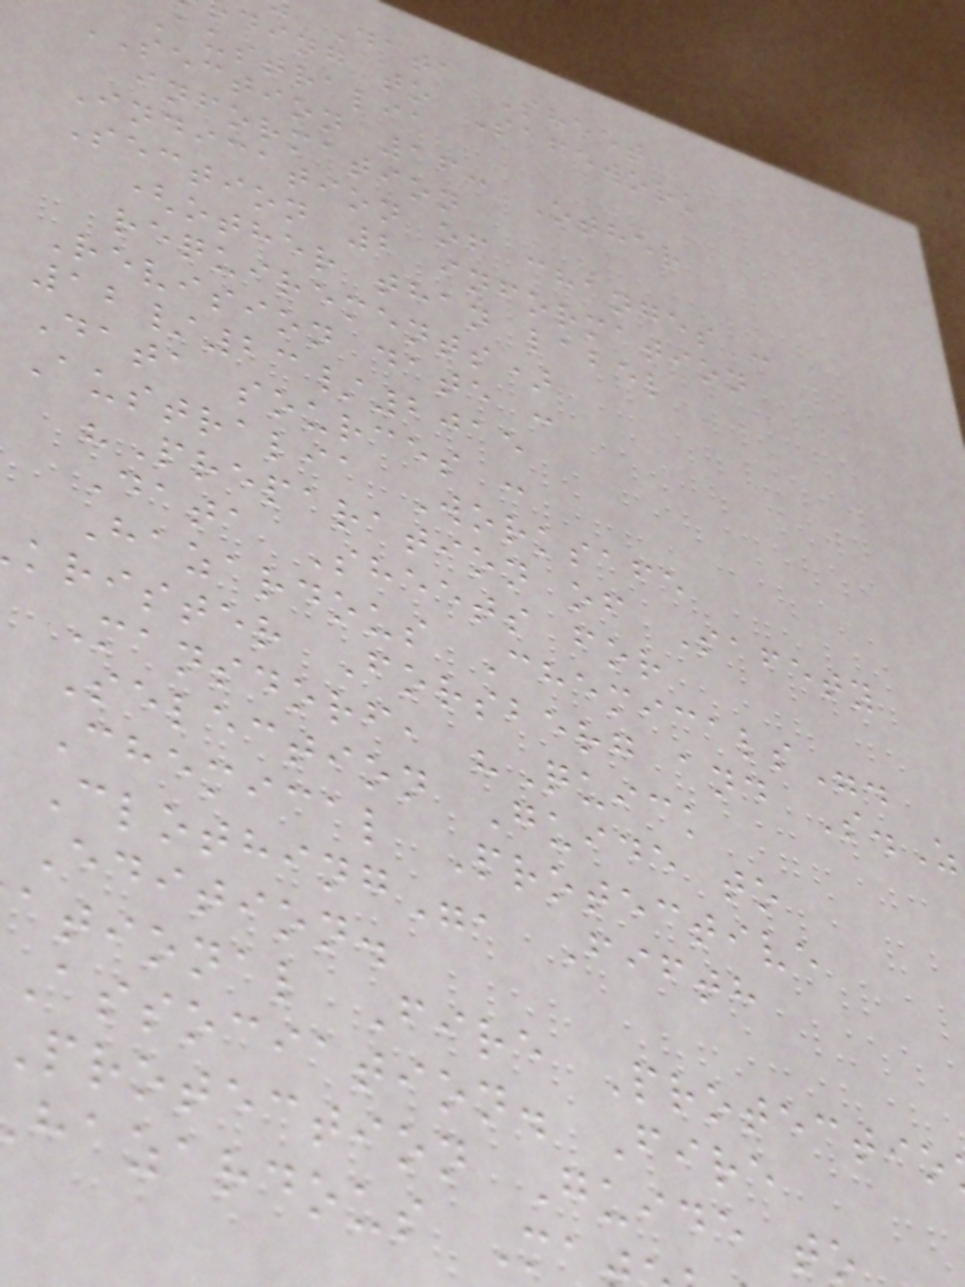Data Sheet
ding to Safework
Australia
SECTION 16: Other
information
Indication of changes :
Section 2 information
(other than label
requirements)
Revision date :
12/23/2015
Data sources :
Australia Worksafe
"Preparation of Safety
Data Sheets for
Hazardous Chemicals".
krister Forsberg and S.Z
Mansdorf, "Quick
Selection Guide to
Chemical Protective
Clothing", Fifth
Edition.
ational Fire Protectio
Association. Fire
protection Guide t
hazardous M
